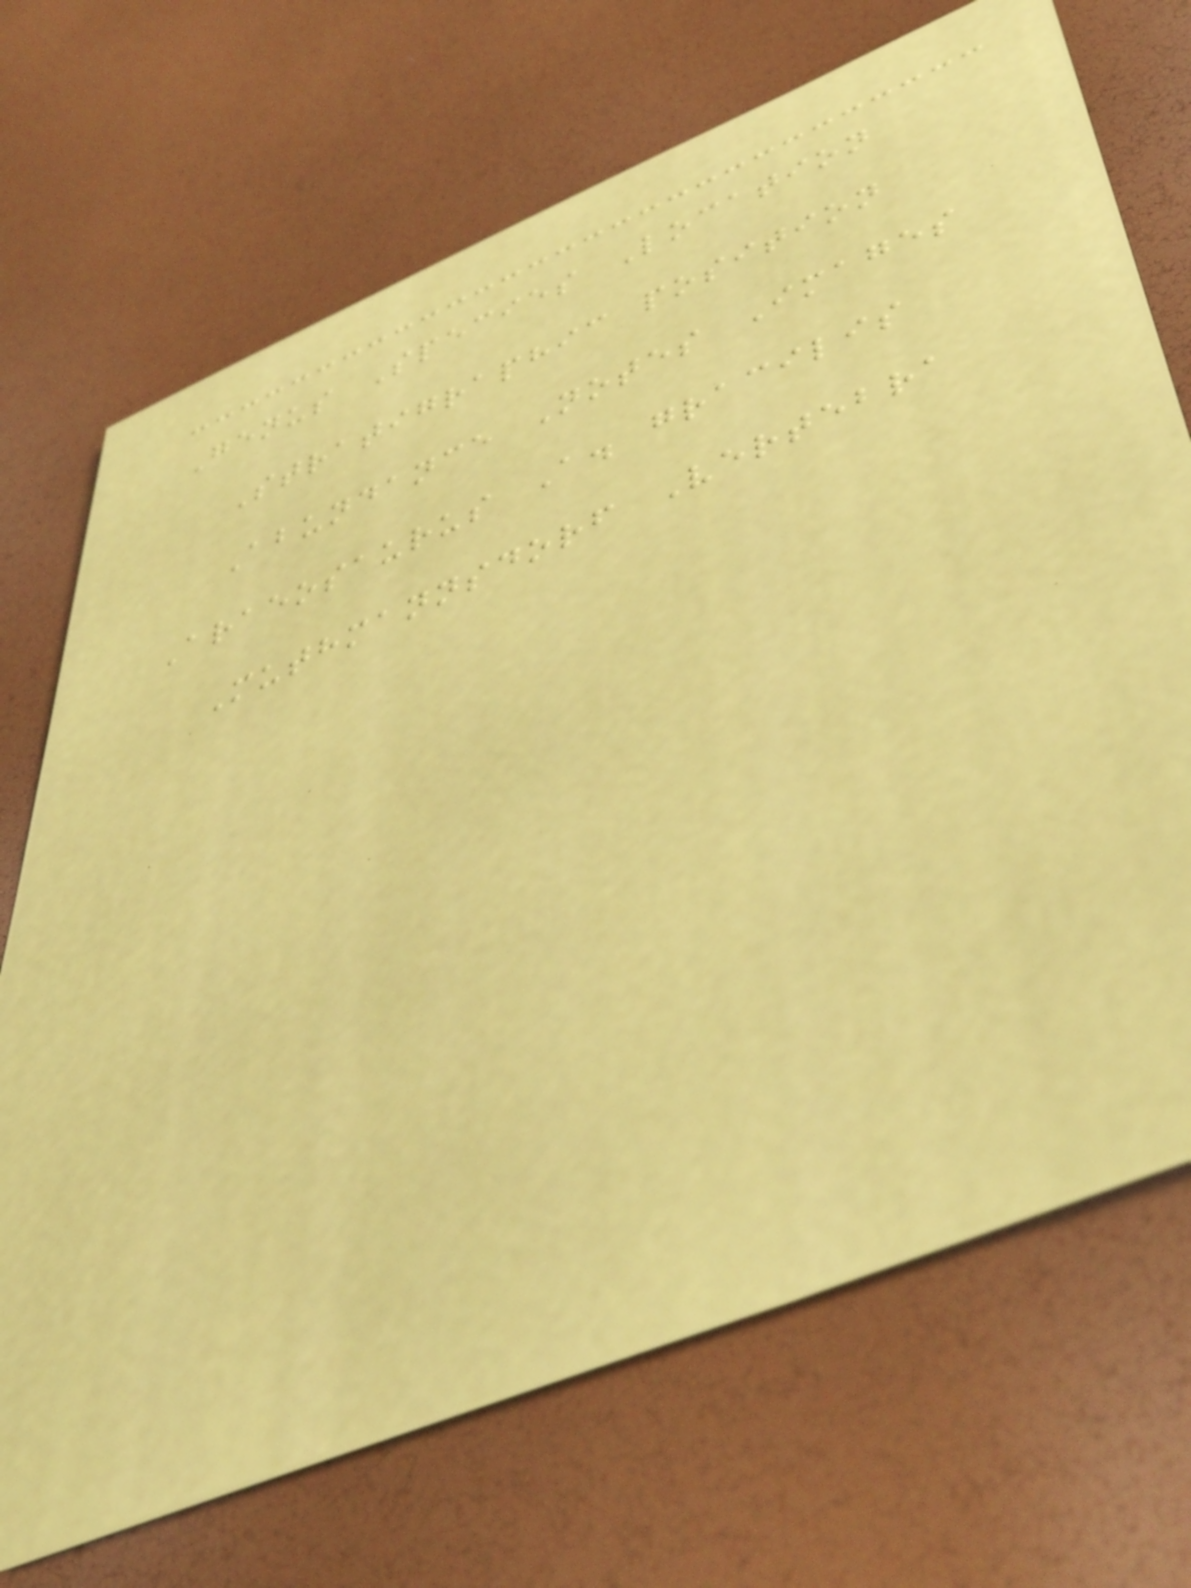Genus Species Location
Stratigraphic position
Abundance Notes Images
Araeosaurus A. gracilis
Muthmannsdorf Vertebra
